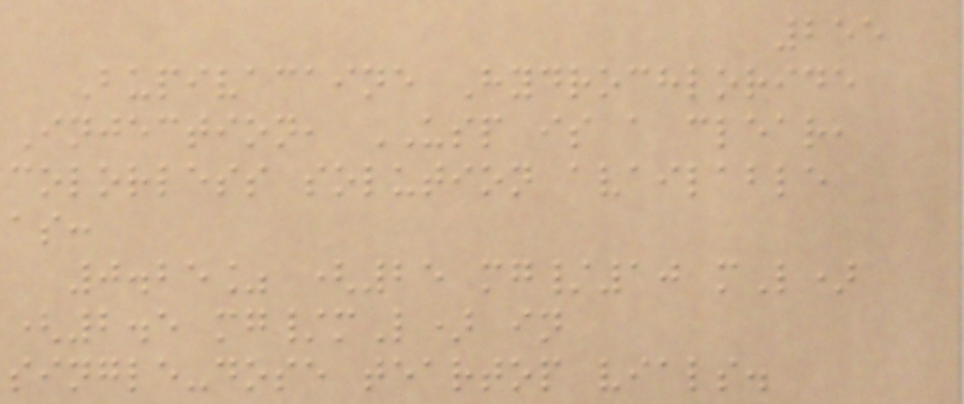255
Bupivacaine Hydrochloride
Injection, USP is a clear,
colorless solution available
as:
0.25% (25 mg/10 mL)
(2.5 mg/mL) in
single-dose teartop vials.
